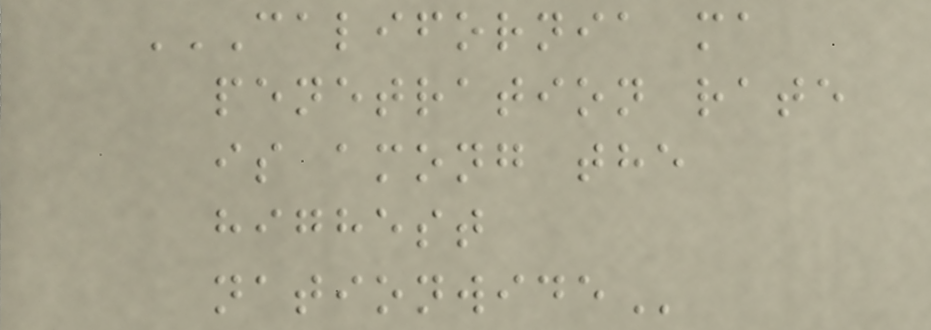CALIFORNIA MA
PENETRATION RATE
IS AMONG THE
HIGHEST
NATIONWIDE
